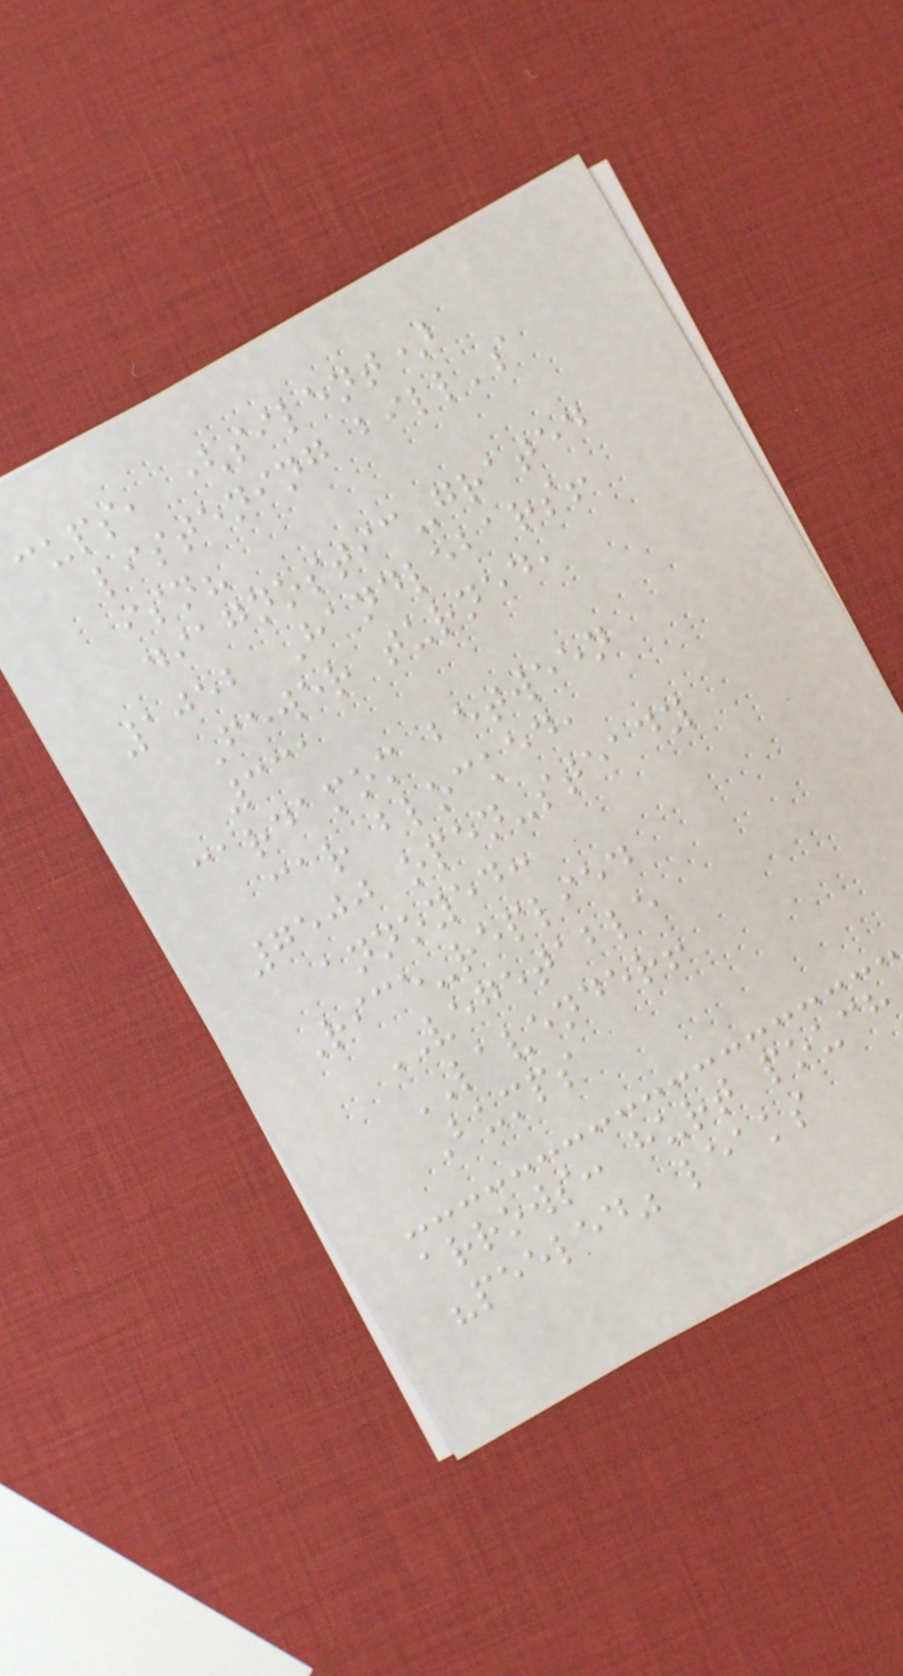cups, (silent)
listening bill's
isn?
diagnostic-grated
1052 Handlebars!
Fewer turned,
331
cardamom between
car blocked,
7500 open-steady
annoyed:
Rice-replied
VEGETABLE
LAVENDER!
Bumps
arrows: hurt pouch
"peeled" leaks
